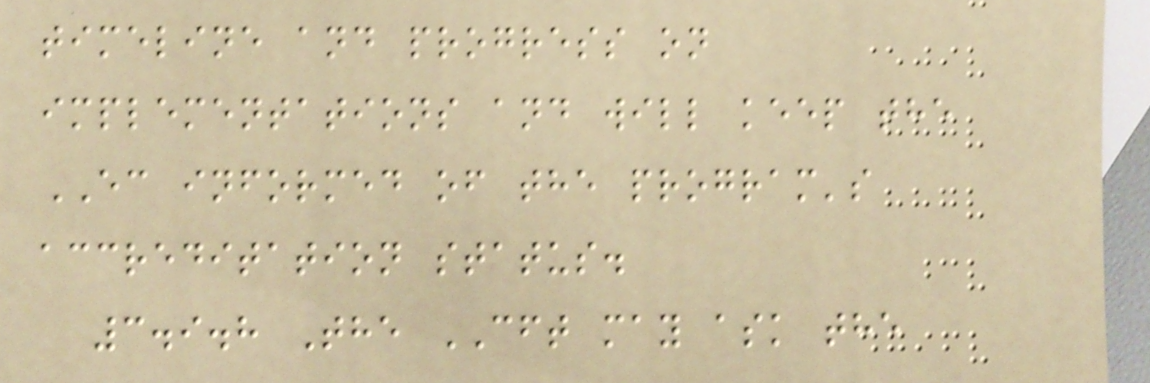timeline and progress on
implementations and will keep the
EC informed of the program's
accreditation status.
3.9.8 The CFT may ask the
